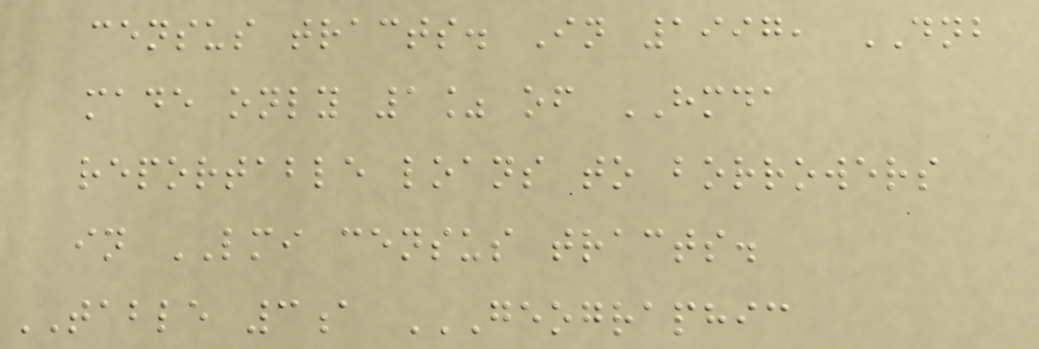census tracts. In 1997, DNB
made only 1% of HMDA
reportable loans to borrowers
in LMI census tracts.
TABLE 3a GEOGRAPHIC
